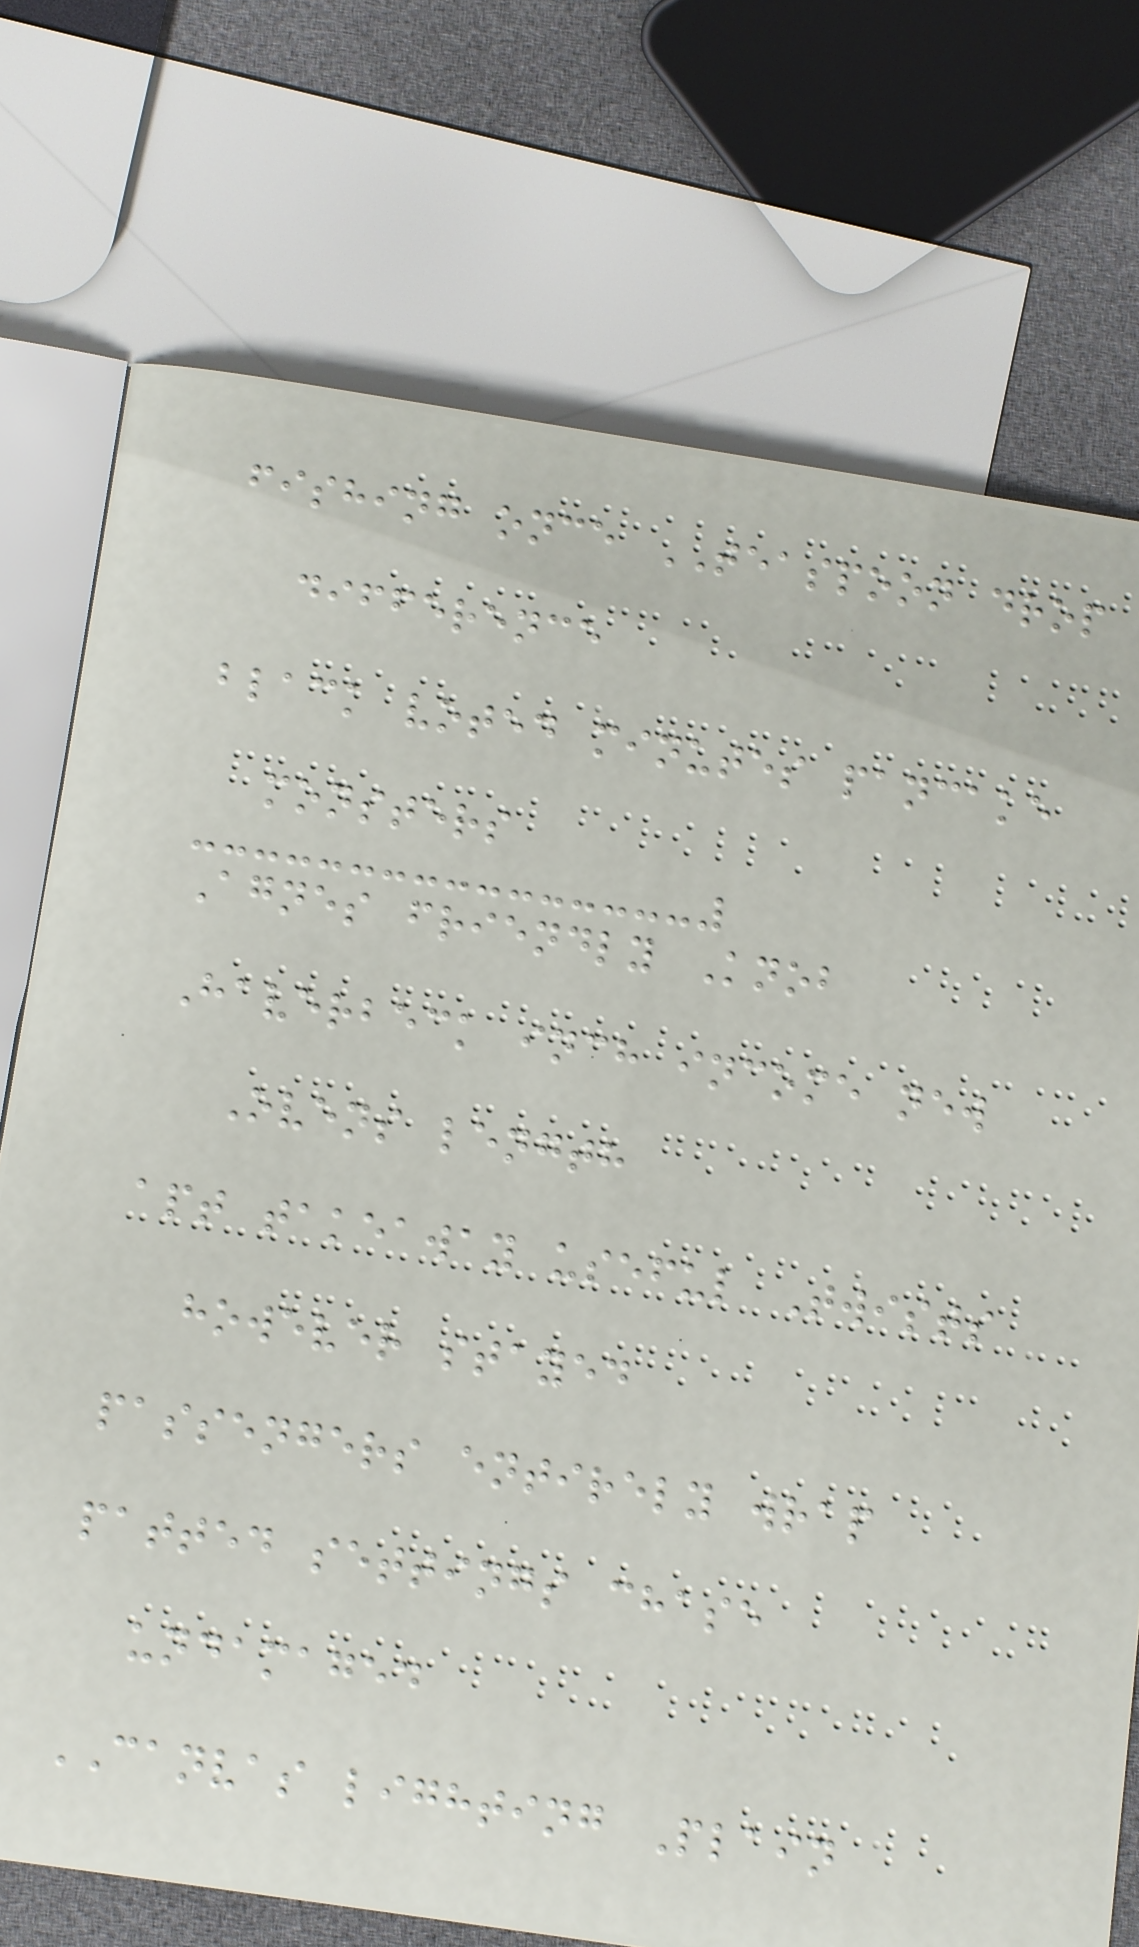fishing once TEASPOON drop
difference
black voted minutes pancake
monsters
Agnes friendly Knob
Haverbeck inch income new
Ovens length
apt takeaway useful Twists
however stayed
passengers entirely wrap
patted settings chase
undamaged
CANVAS lighting Plain
